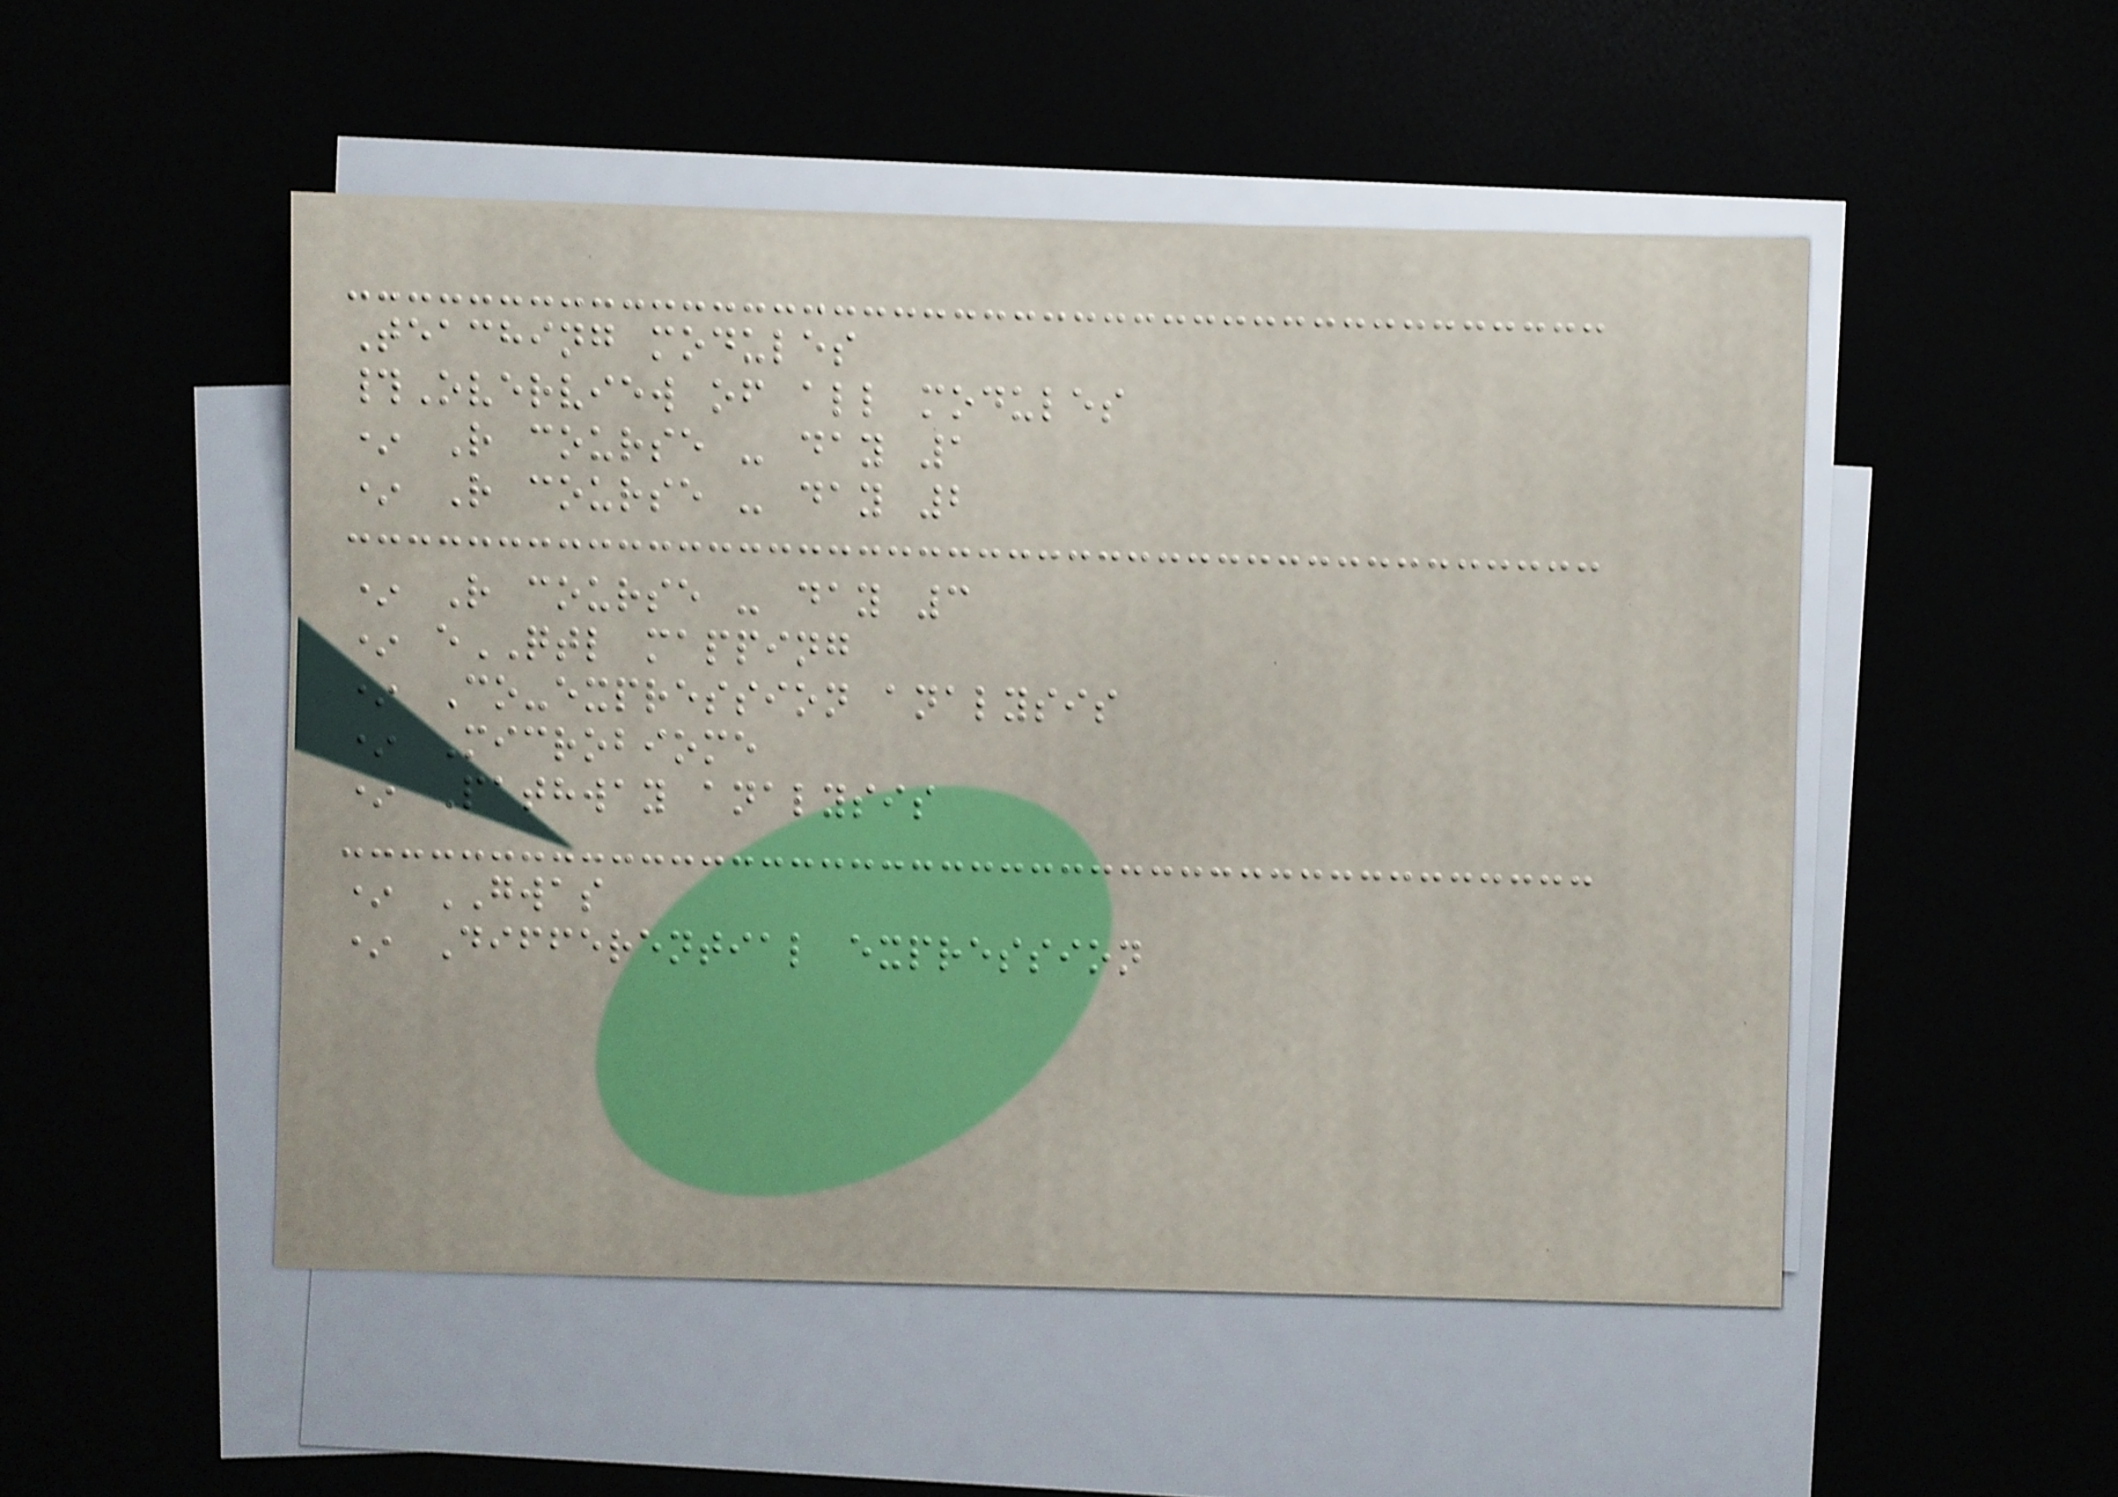Teaching modules
#Overview of all modules
* R course - day 1
* R course - day 2
* R course - day 3
* eQTL mapping
* Co-expression analysis
* Microbiome
* Pathway analysis
* GWAS
* Differential expression
